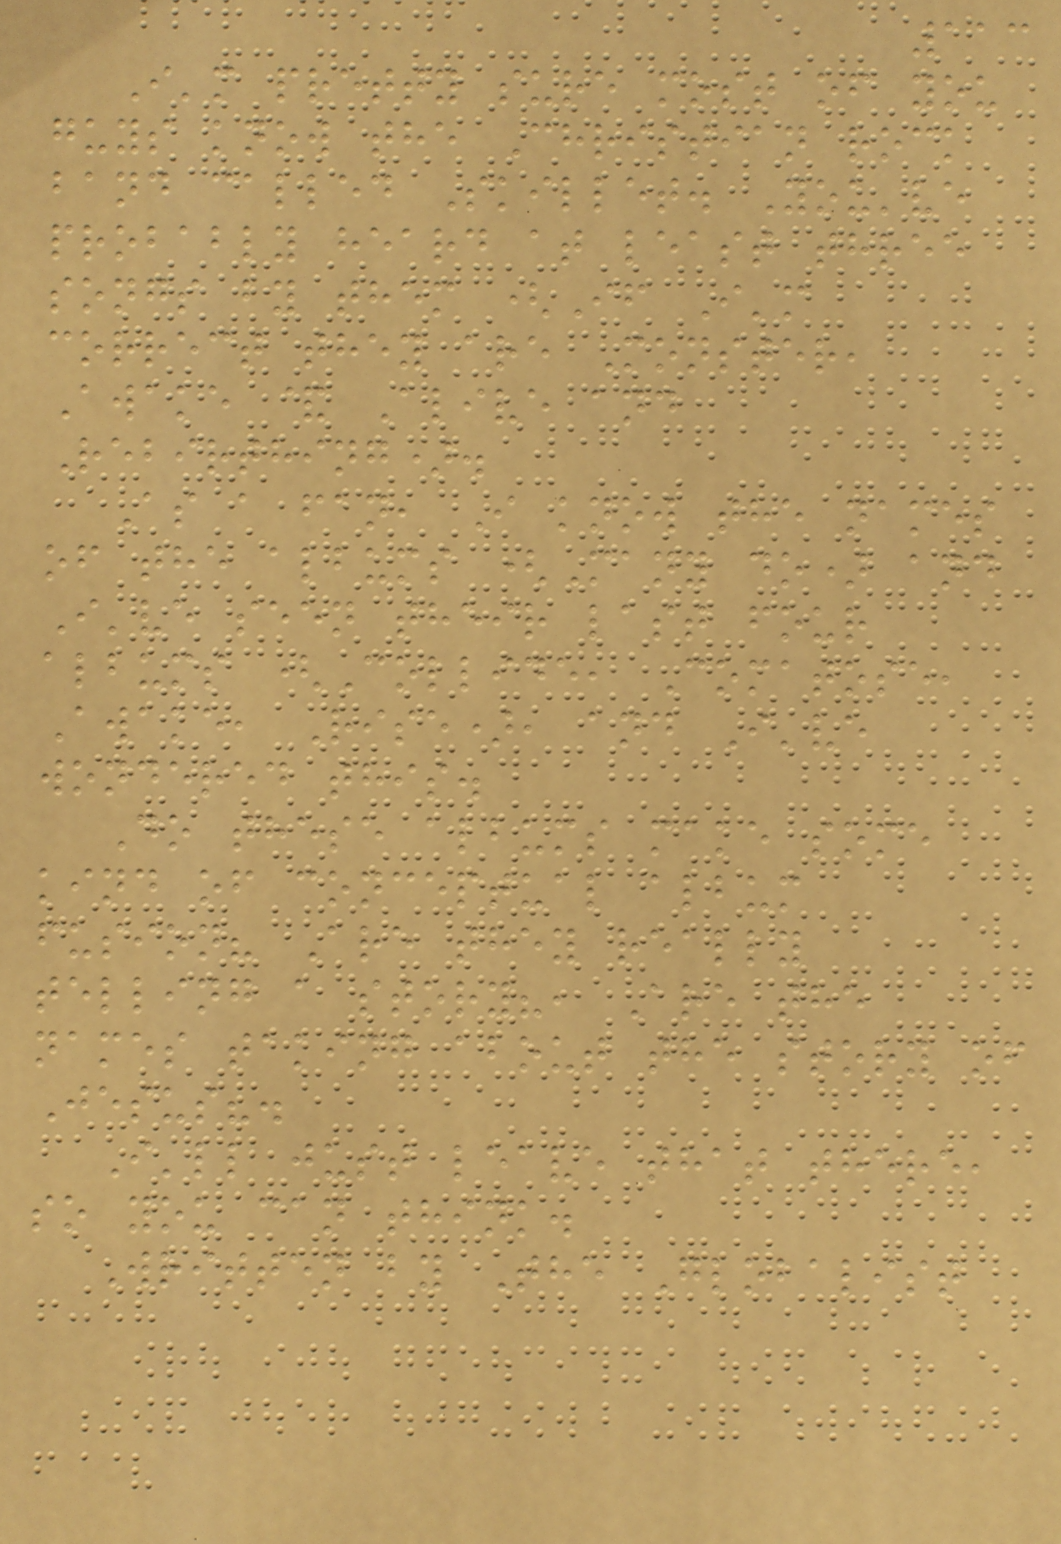113
I'm pretty sure most of you
guys know the Christian rock
band called Skillet. You've
probably heard at least three
songs by them (If I'm
correct they are Monster,
Awake & Alive and
Rebirthing).
As a fan, I know the names
of the albums (Many do) and
I've seen their last four
albums (Collide, Comatose,
Awake, Rise), and I've
wondered this.
Do these albums make some
kind of conceptual album
fusion? Are they really
telling a story?, Are the
names taking about the story of
Jesus?.
I'll just leave that there,
so you can think.
Written by The Globalist
